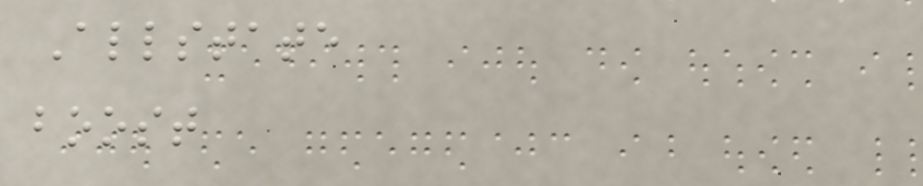Allstate
boost
